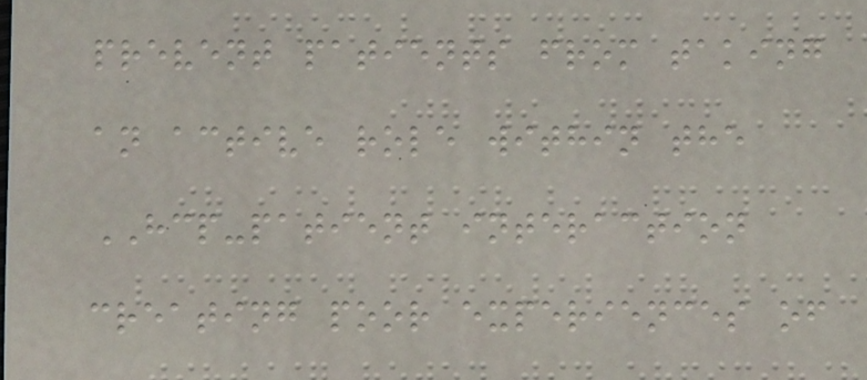prevent patients from taking
an active role within the
HCP-patient interaction
creating poor experiences of
